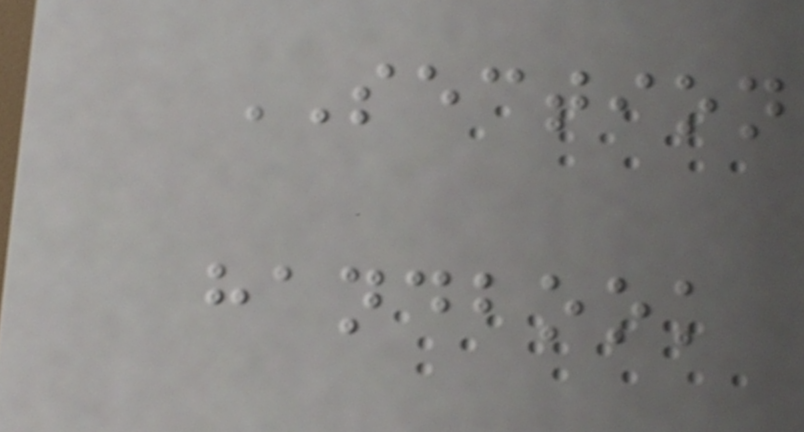SECTION
handbook
